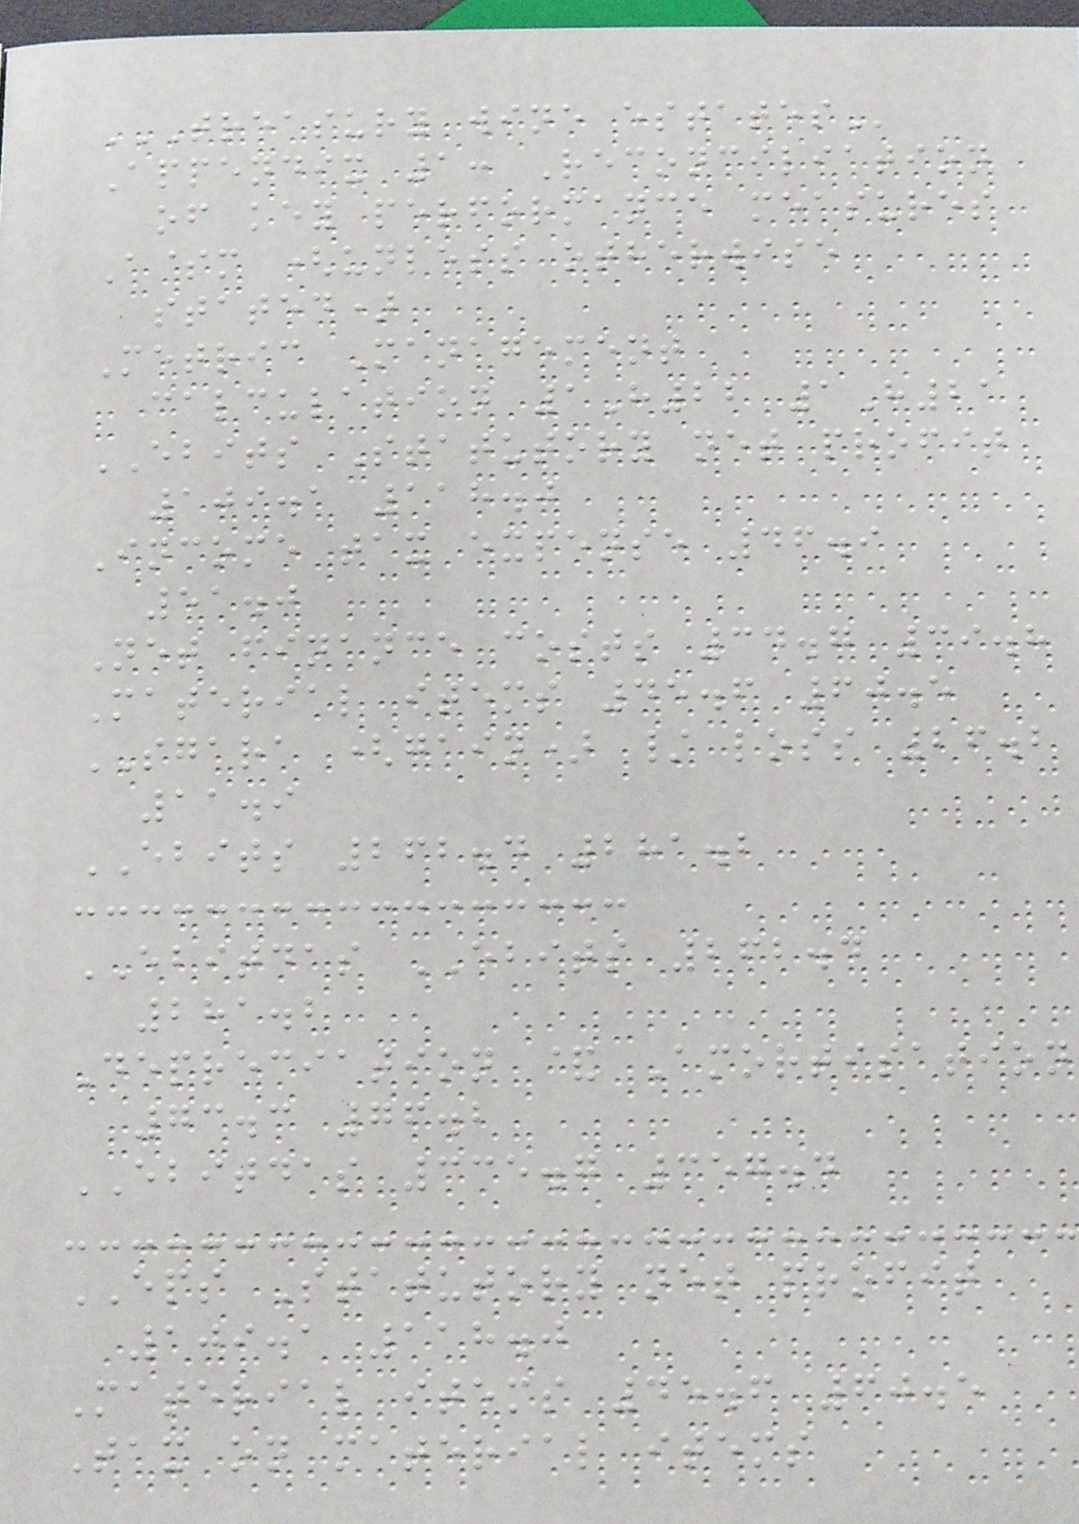TREASURY WINE ESTATES
Appendix 1: Reconciliation
of key performance measures
A$m (unless otherwise
stated)
Metric Management
calculation 1H22 1H21
EBITS Statutory net profit
109.1 118.0
Income tax expense 46.9
51.0
Net finance costs 34.7 39.8
Material items 45.6 60.5
SGARA (gain) / loss 26.2
11.9
EBITS 262.4 281.2
EBITDAS EBITS 262.4
281.2
Depreciation & Amortisation
73.3 76.2
EBITDAS 335.7 357.4
EPS Statutory net profit
109.1 118.0
Material items 45.6 60.5
Tax on material items
